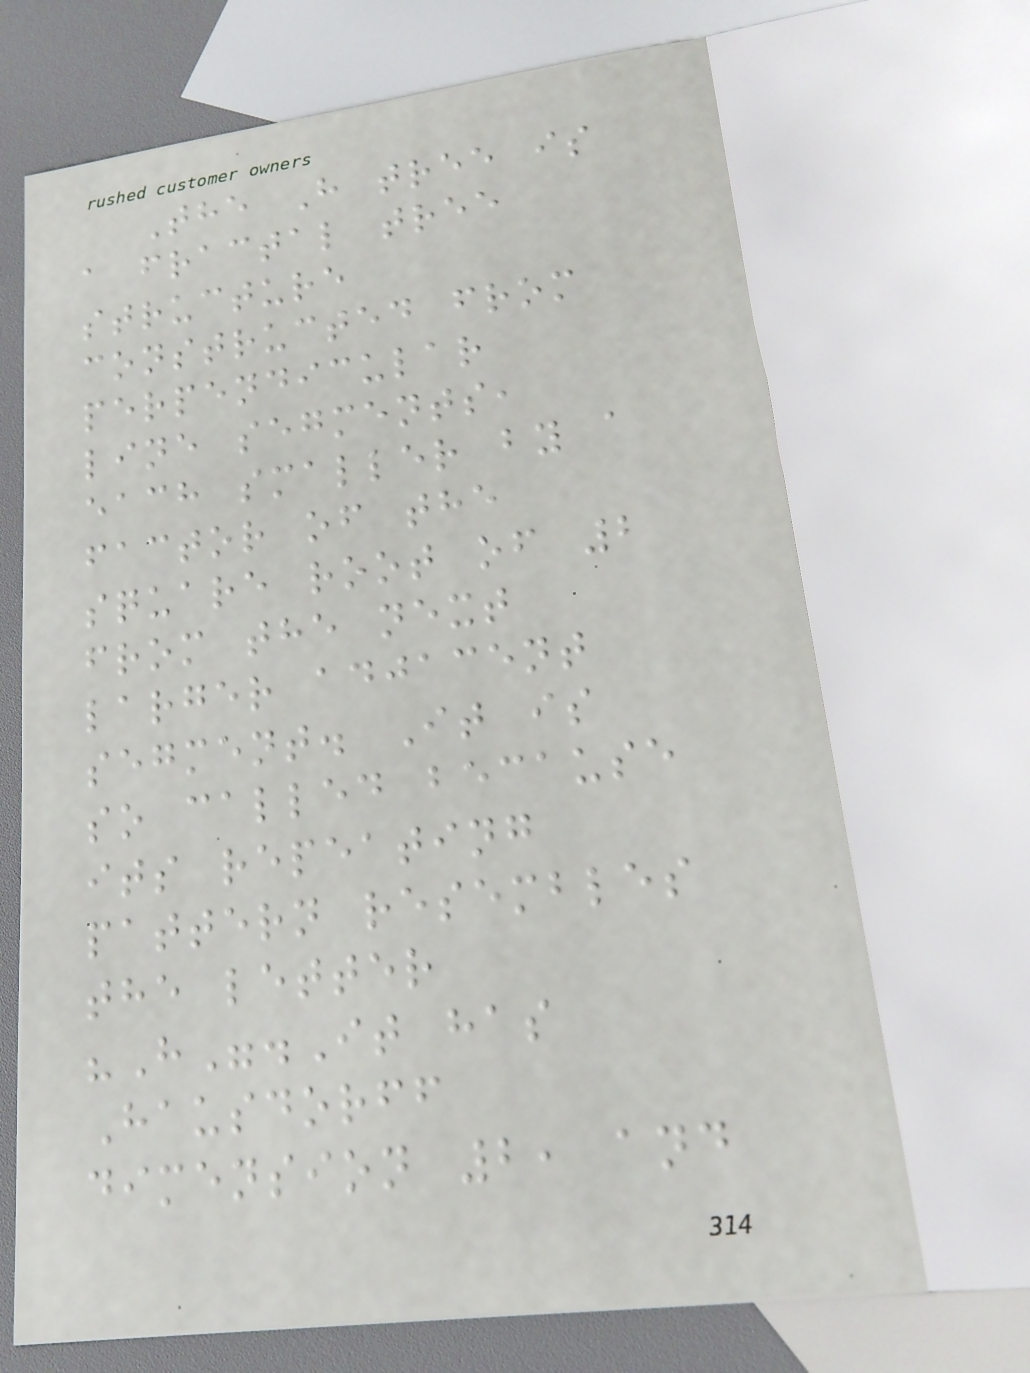The H tree is
a fractal tree
structure
constructed from
perpendicular
line segments,
each smaller by a
factor of the
square root of 2
from the next
larger adjacent
segment. It is
so called because
its repeating
pattern resembles
the letter
"H".It has
Hausdorff
dimension 2, and
